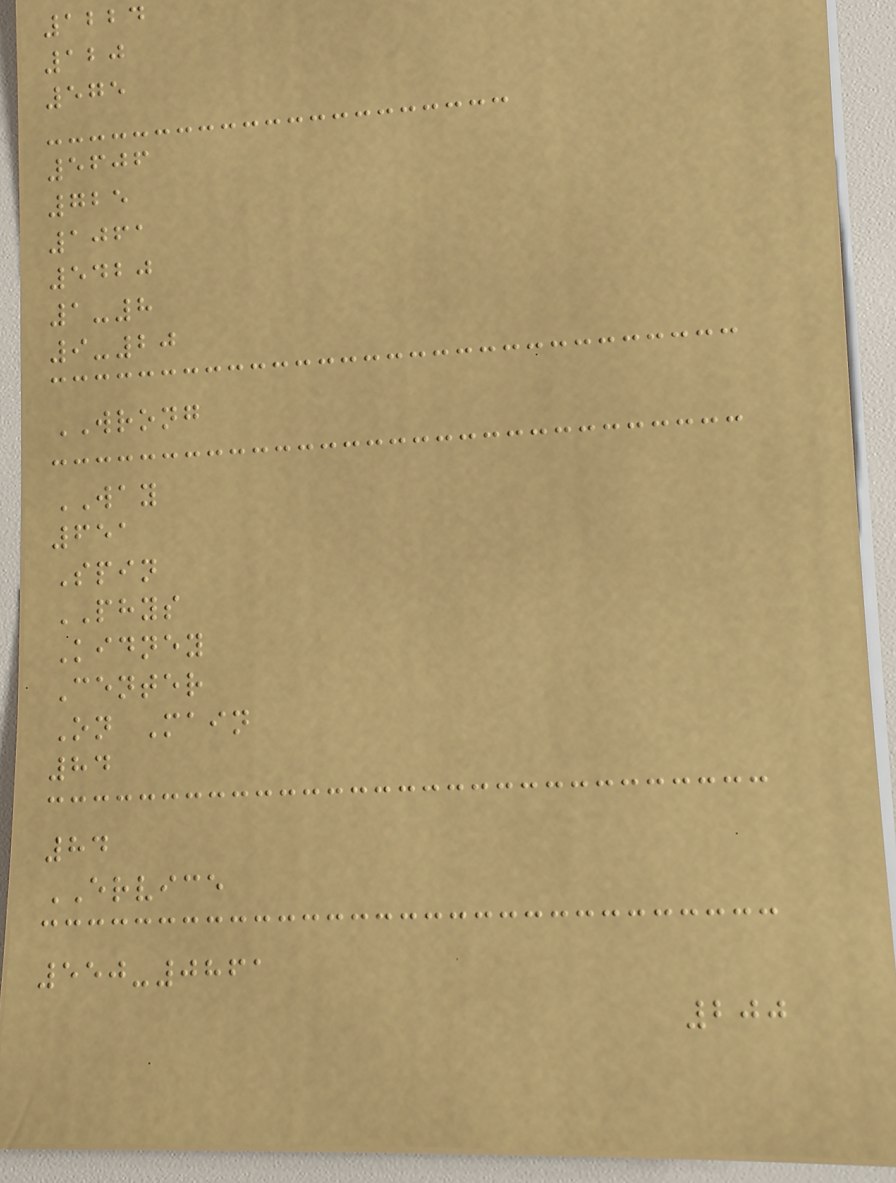1224
120
575
5606
725
1061
5420
1-8
9-20
WRONG
WAY
651
Spin
PHYS
Kidney
Center
On Main
84
84
ERVICE
550-0861
200
